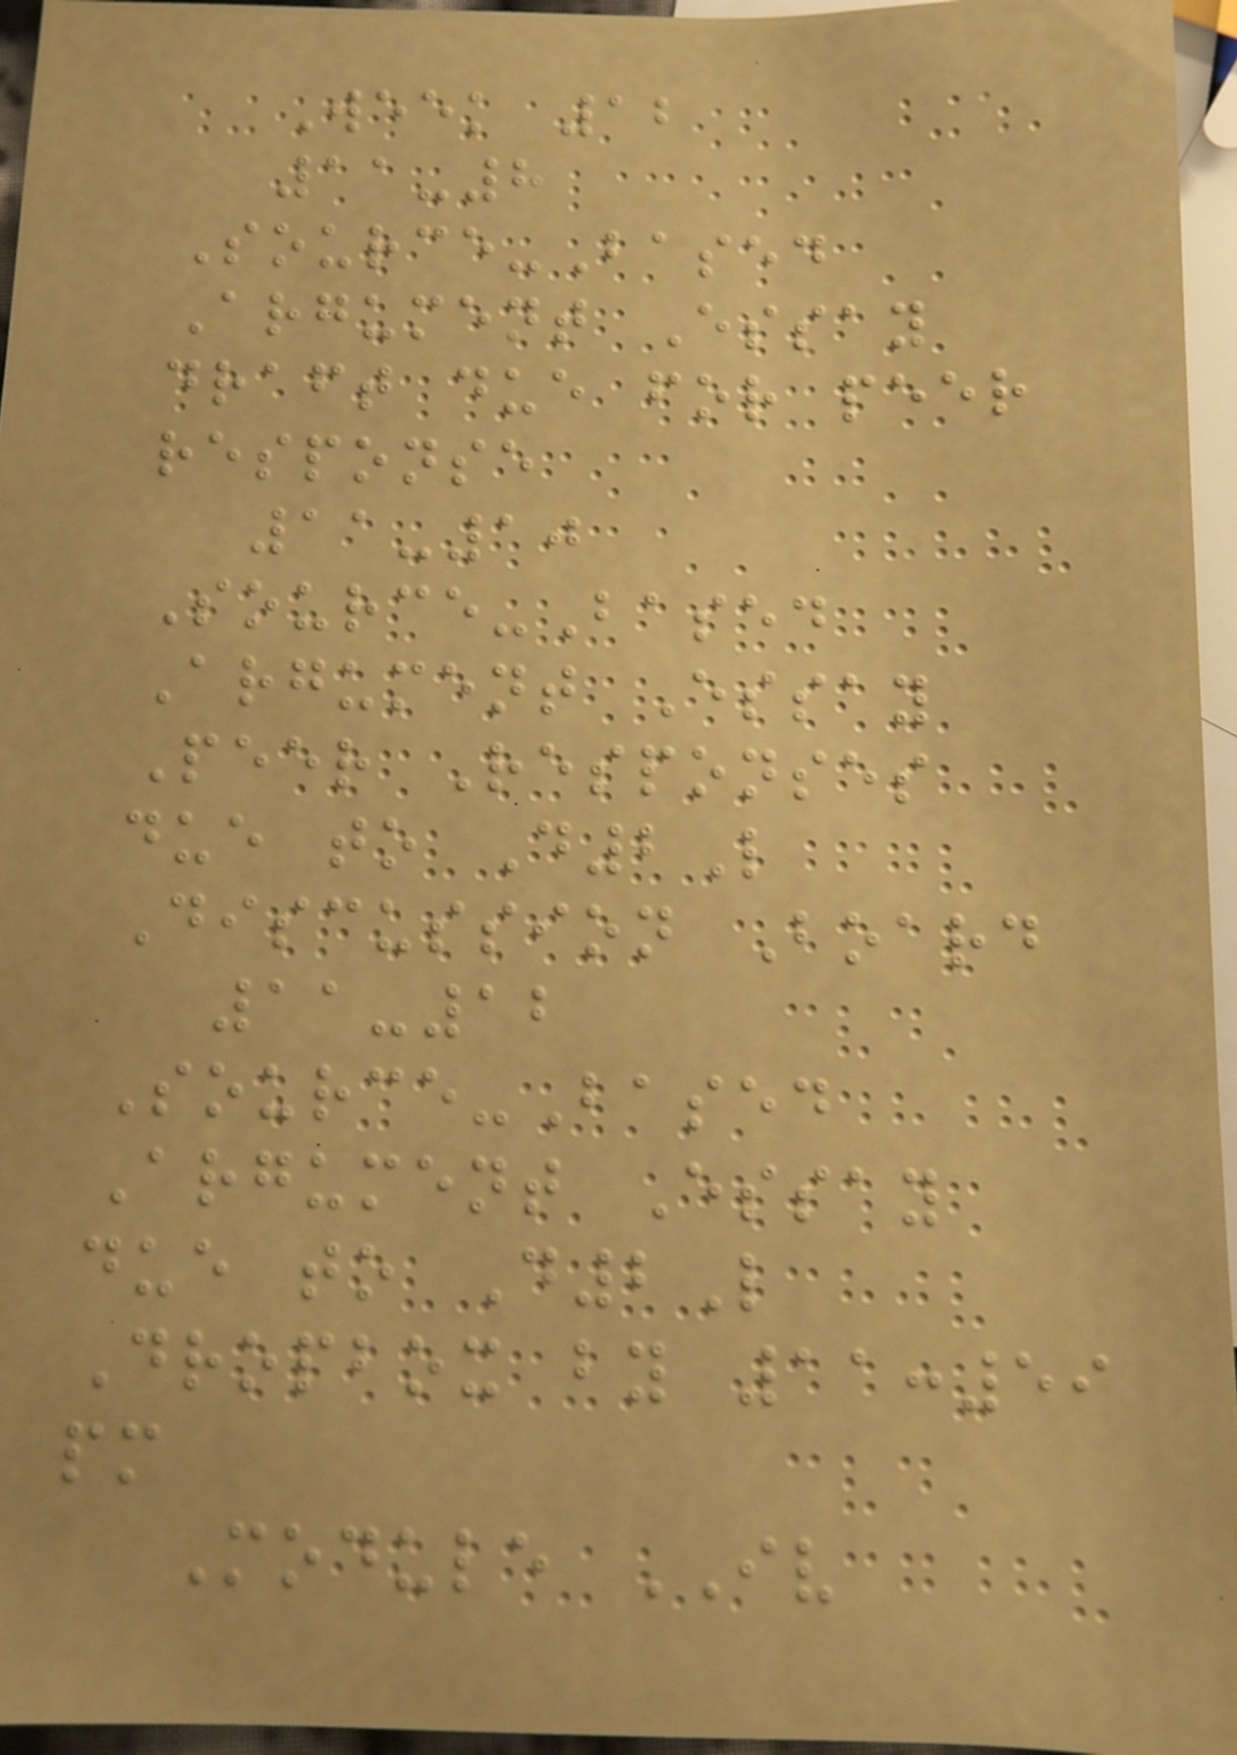Week 12
11-8
Source-Based
Argument Essay
draft due for peer
response
11-10
Source-Based
Argument Essay
Peer Responses
due to D2L
Discussion Board
11-12
Source-Based
Argument Essay
due to D2L
Dropbox by 11:59
pm
Module IV
